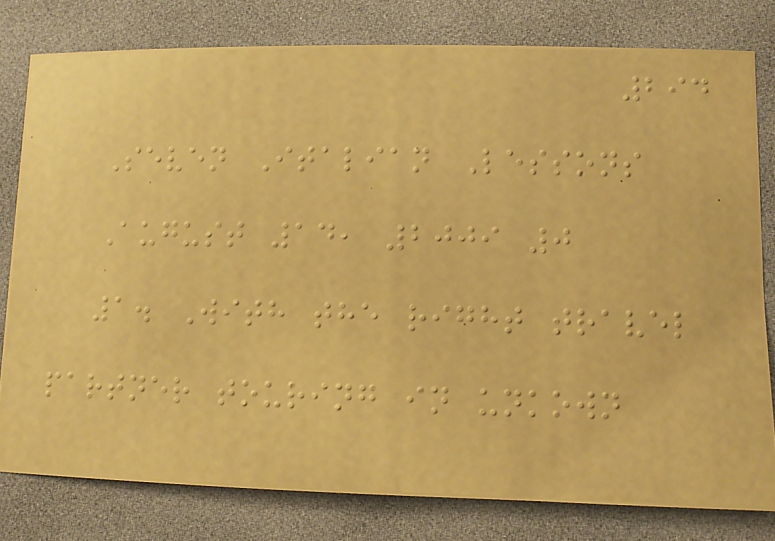294
Seven Italian Lessons
August 14, 2009 0
1. With the right travel
partner touring in unkown
